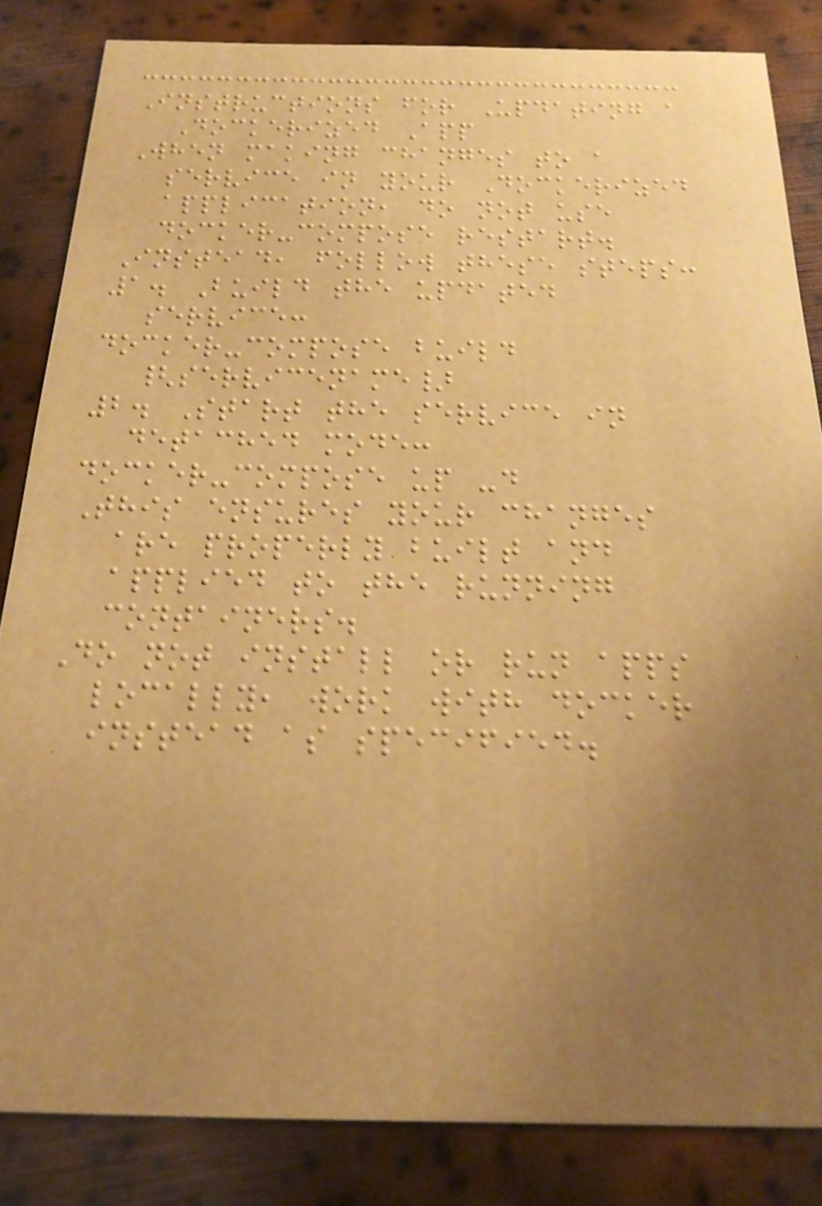Instructions for Updating a
Dockerized App
When making changes to a
service in your Dockerized
application, do not use
docker-compose restart.
Instead, follow these steps:
1. Build the updated
service:
docker-compose build
{servicename}
2. Start the service in
detached mode:
docker-compose up -d
This ensures your changes
are properly built and
applied to the running
containers.
Do not install or run apps
locally, work with docker
instead as specified.
